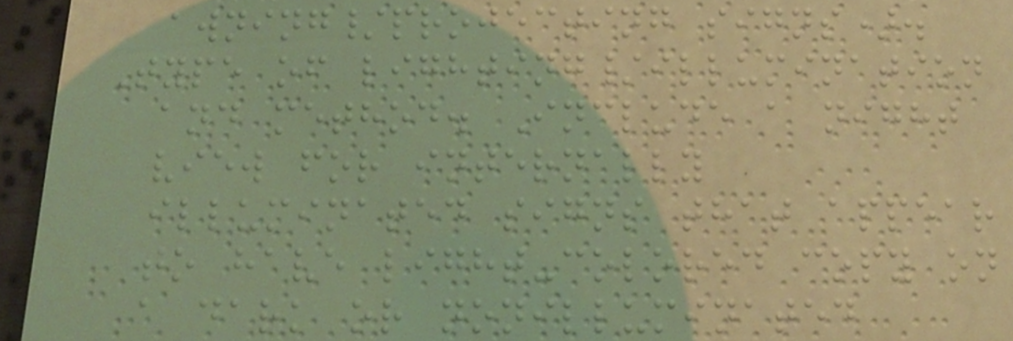awning/projecting signs).
Type of lighting/illumination
and method. Include a night
view for internally
illuminated signs that appear
to have light-colored copy on
a dark or nonilluminated
